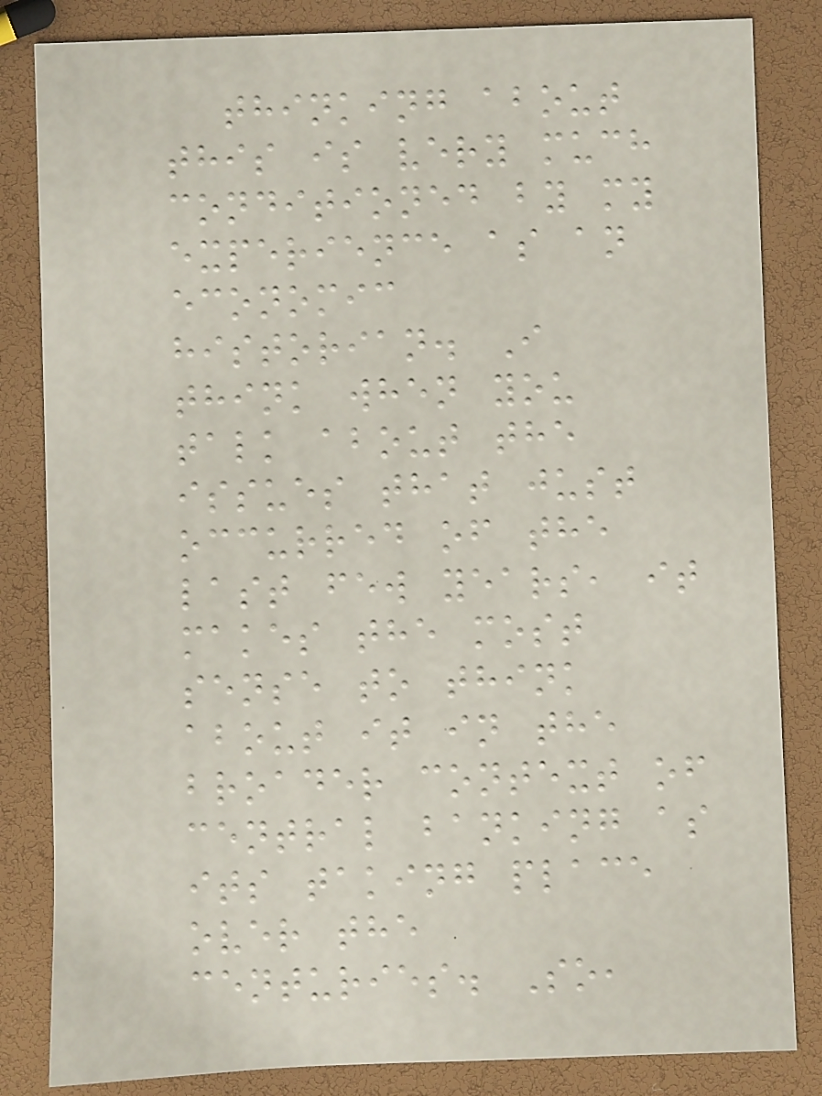thinking about
this is very much
conditioned by my
experience as an
economic
historian. I
think when you
talk about the
issues that just
occurred of the
last few years, it
makes the most
sense to think
about it in the
broader context of
central banking as
its taking place
over the
centuries. So,
